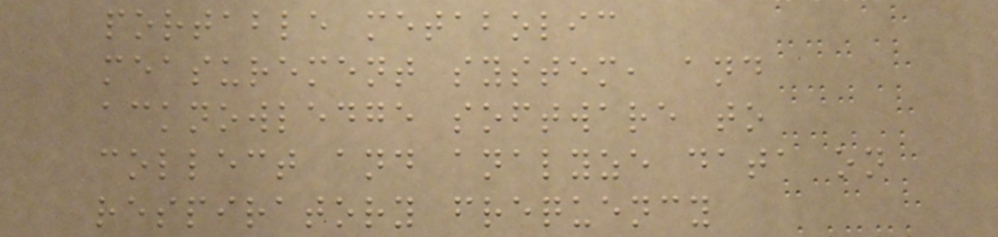portable metabolic
measurement system, and
acknowledge software to
collect and analyze data on
respiratory frequency
